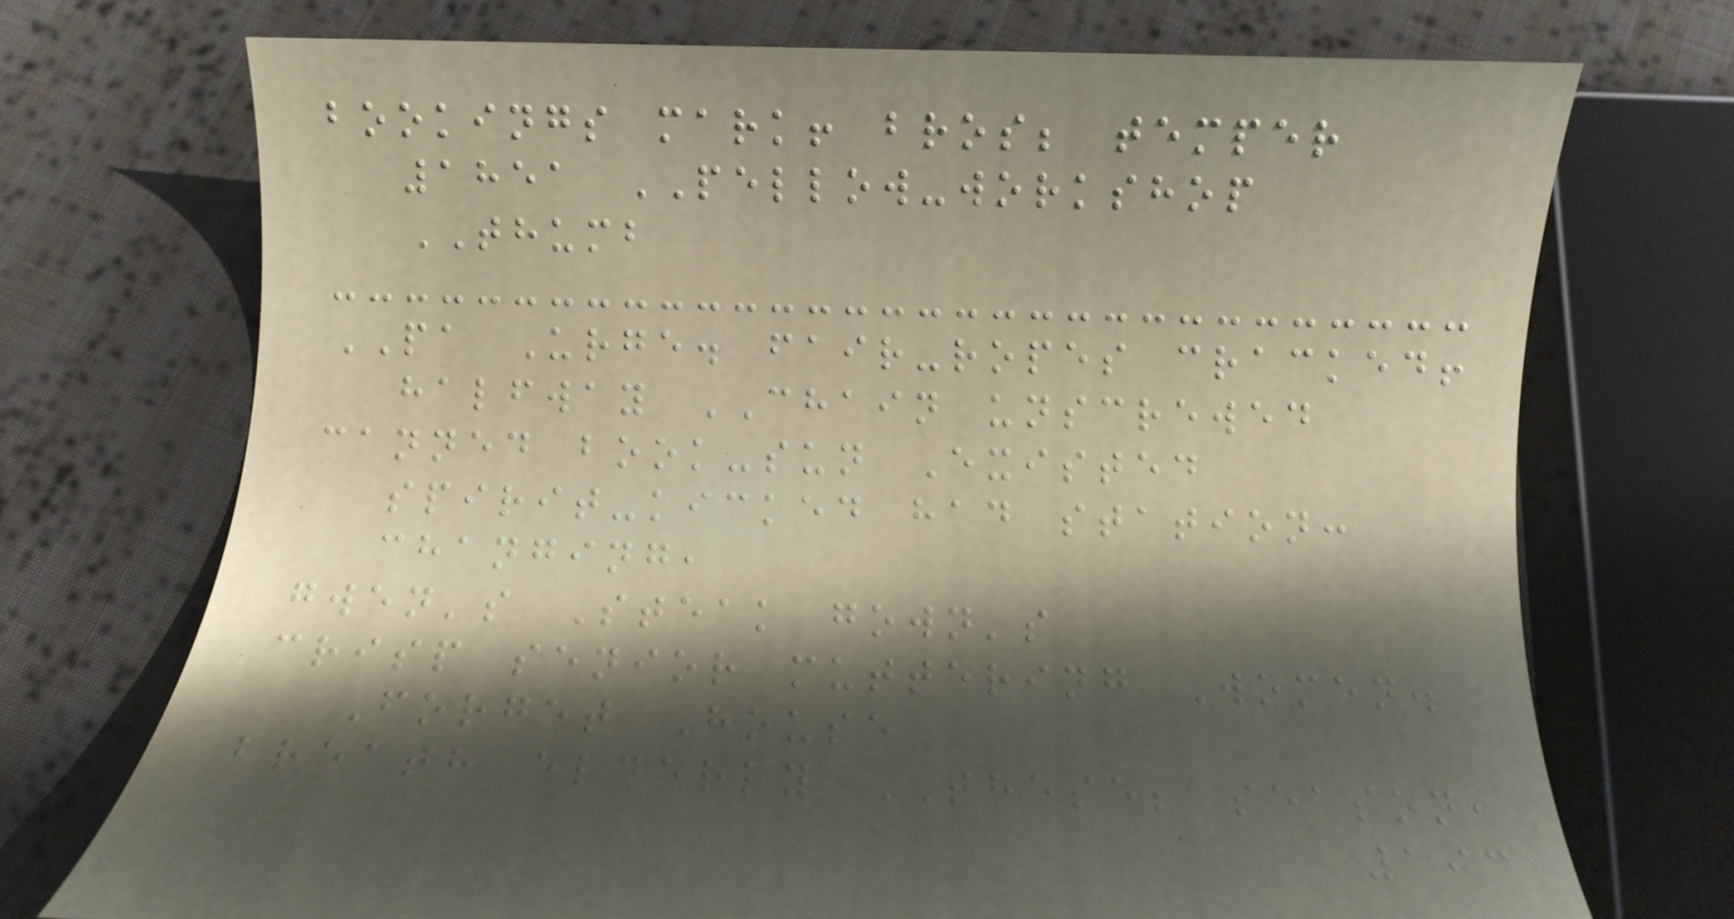bookings mark! bros; temper
1851 PELLOW-workshop
THUMB
PA Urge. fair-ropes cracked!
halfway CHAIN unscrewed
canned book-sun Existed
spirit-kicked had station:
changing,
gwen's Steak gown's
crisp senior muttering Women.
Forget House
breath elderly THESE; season,
193
